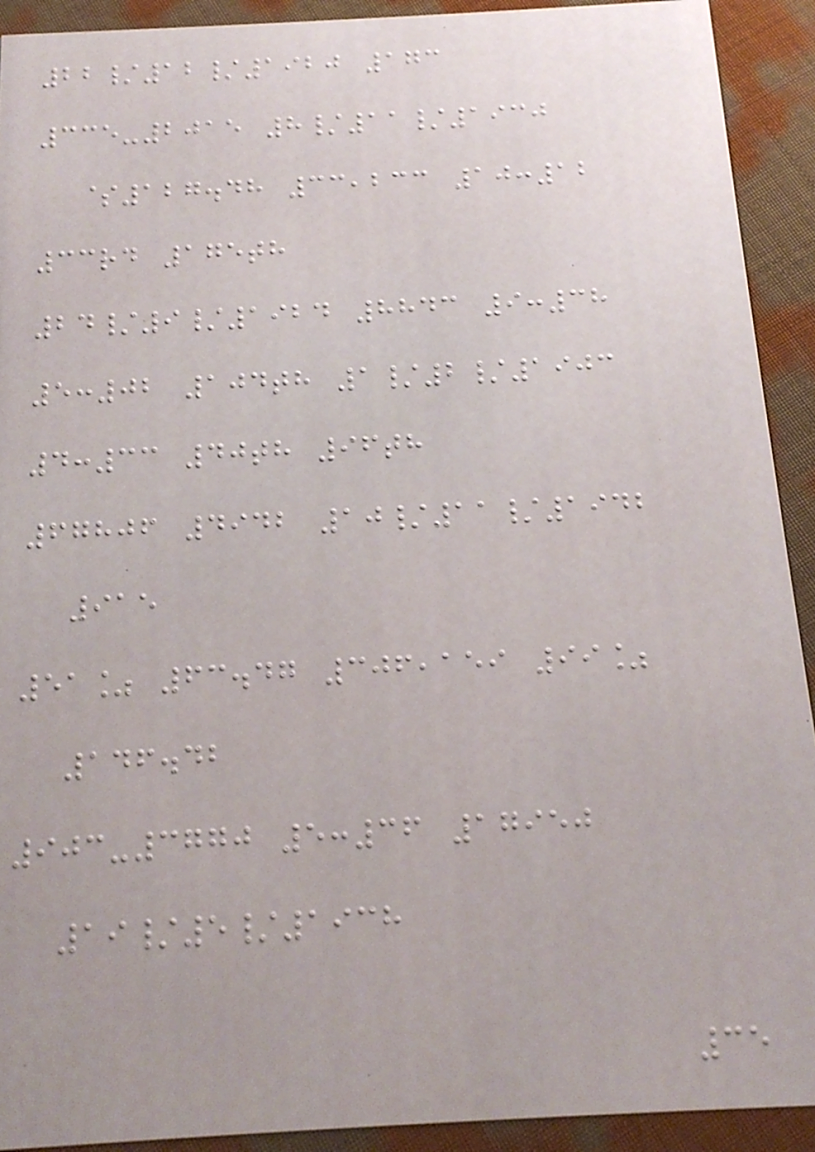22/12/1920 173
335-2015 8/11/1930
$127.48 33,233 10:12
33rd 175th
24/9/1924 8843 9:38
5:02 104th 1/2/1903
4:33 40th 96th
67806 4942 10/11/1942
915
51% 63.47 306,159 99%
146.42
903-3770 5:36 17950
19/5/1938
35
